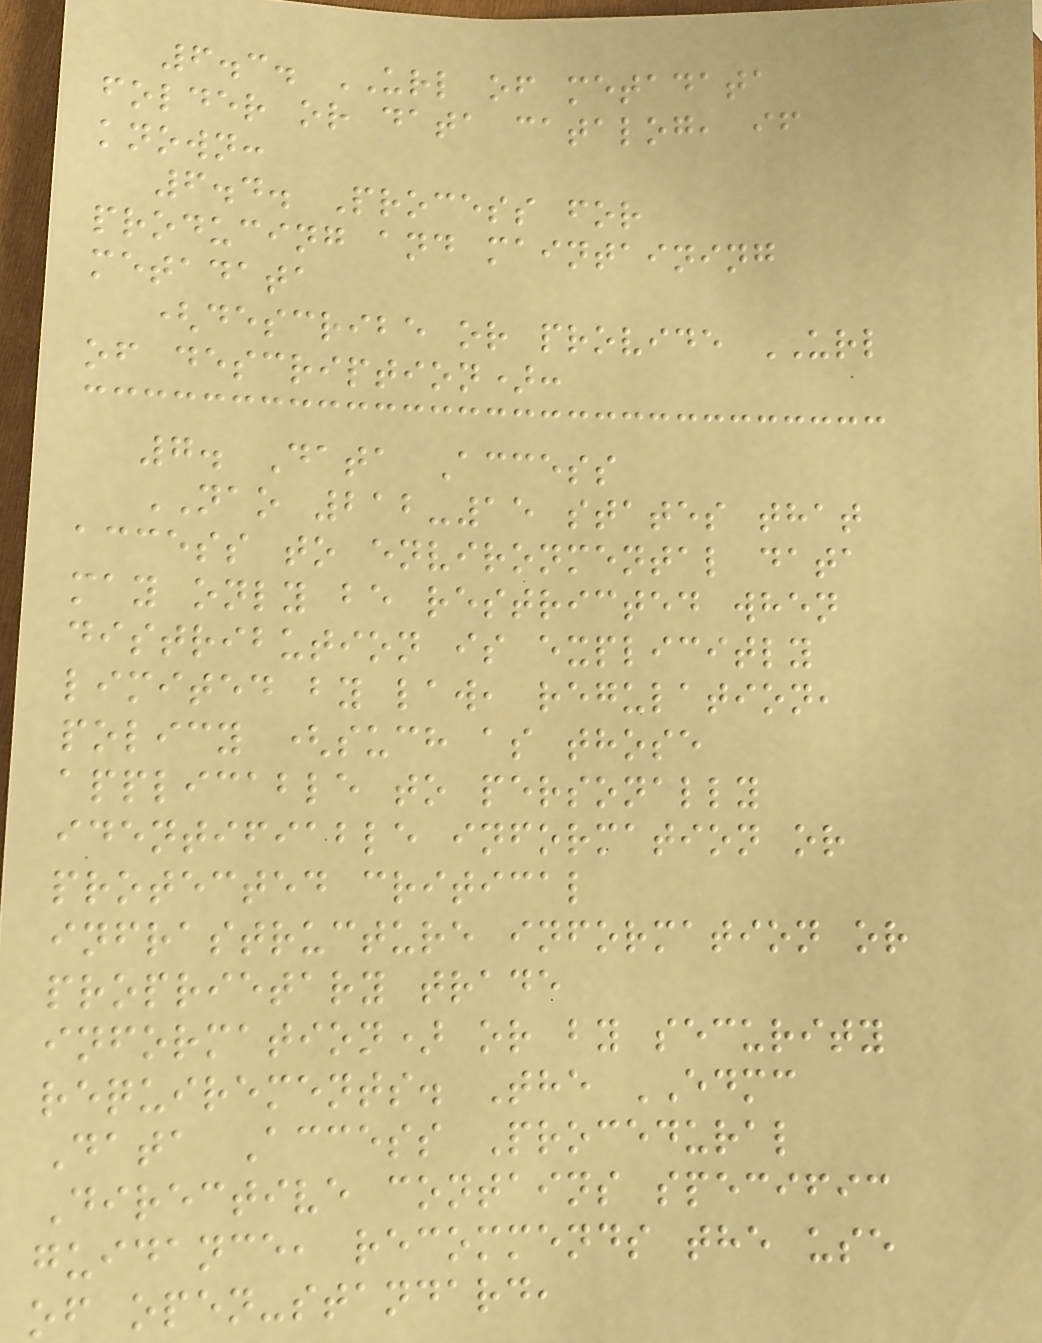6.3. URL of metadata
folder or data catalog, if
known:
6.4. Process for
producing and maintaining
metadata
(describe or provide URL
of description):
7. Data Access
NAO 212-15 states that
access to environmental data
may only be restricted when
distribution is explicitly
limited by law, regulation,
policy (such as those
applicable to personally
identifiable information or
protected critical
infrastructure information or
proprietary trade
information) or by security
requirements. The EDMC
Data Access Procedural
Directive contains specific
guidance, recommends the use
of open-standard,
